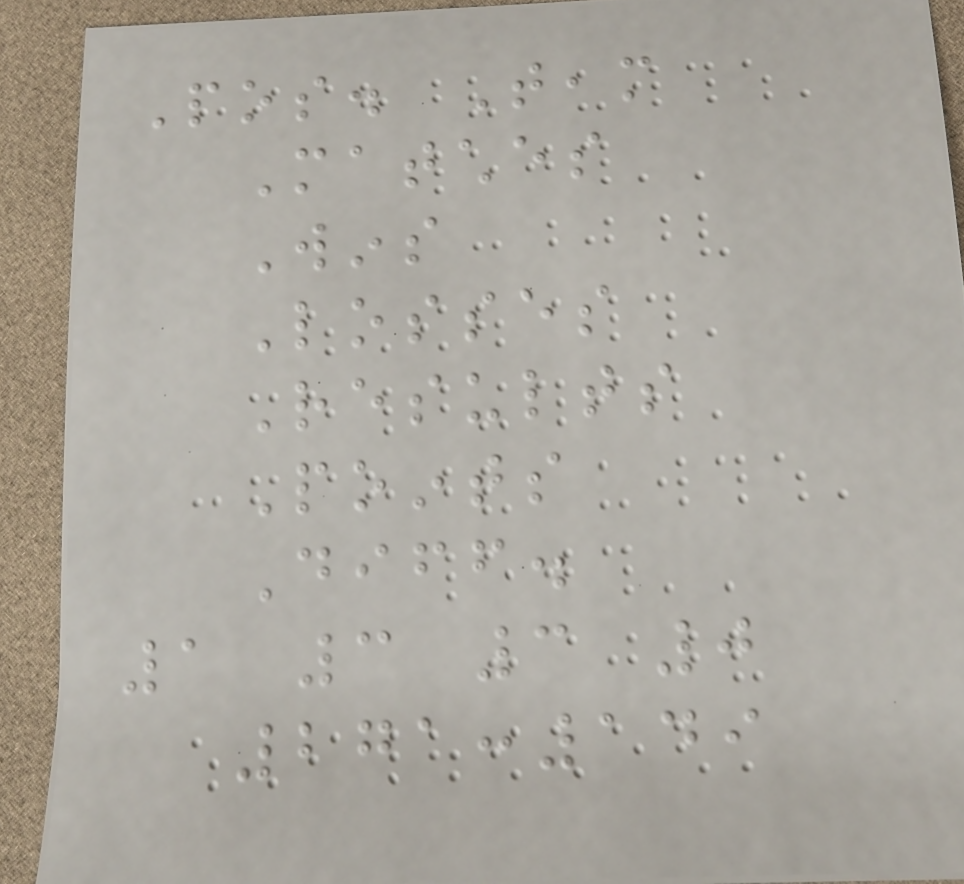Pos. Team
Matches
Wins
Losses
Results
Points
Diff.
1 3 3 0
271:149
